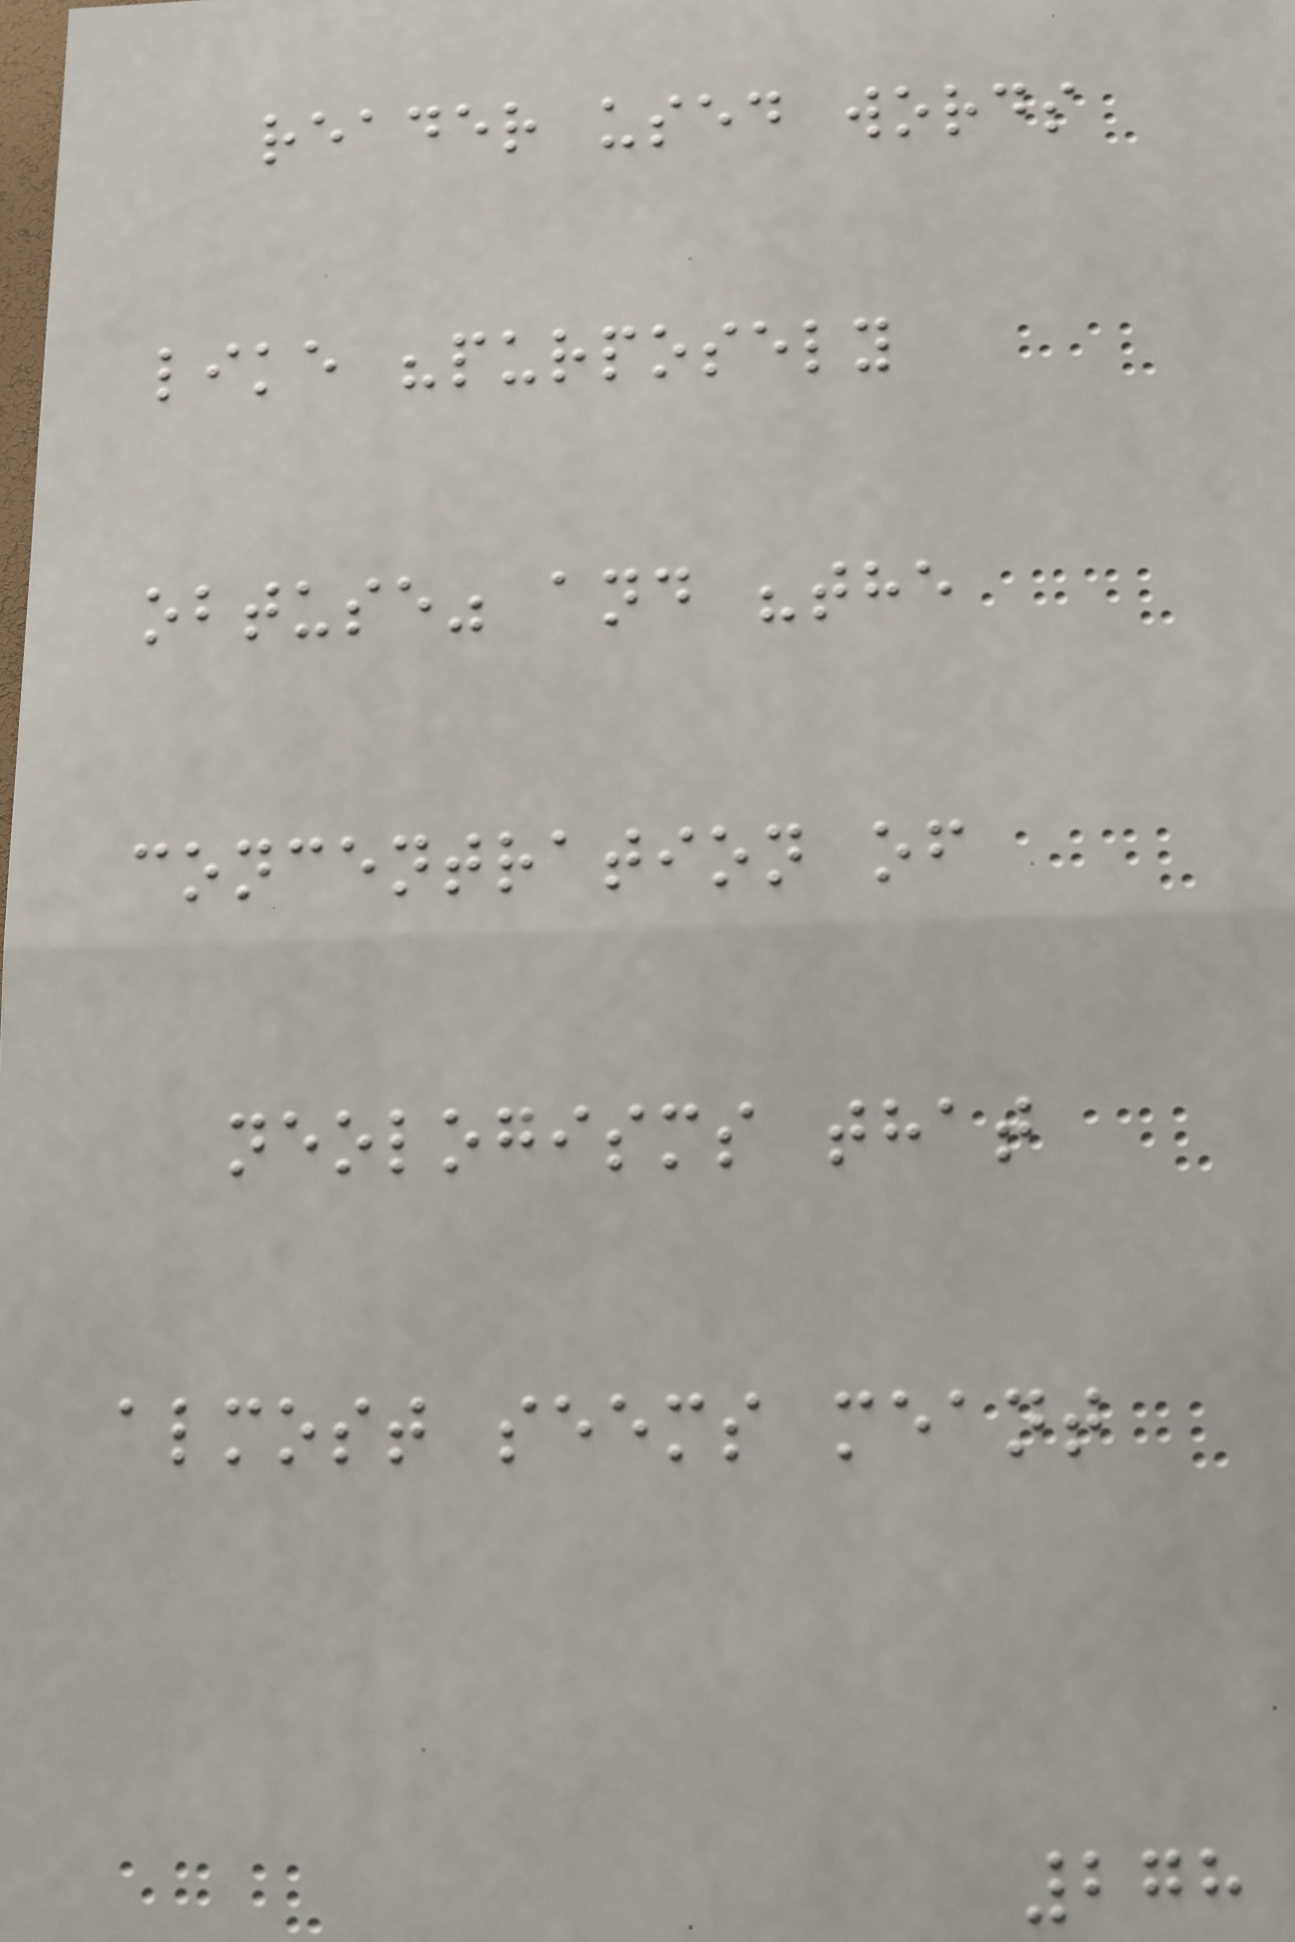reader used words
like "purposely
obtuse" and "the
concentration of
neologisms that
almost seems meant
278
